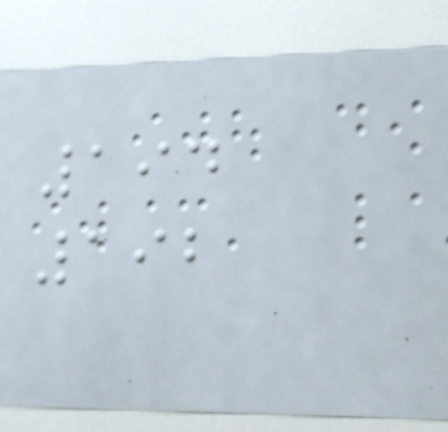194
192
